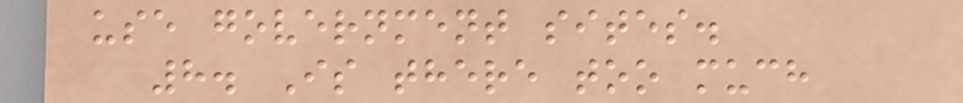use government sites.
8. Is there too much
